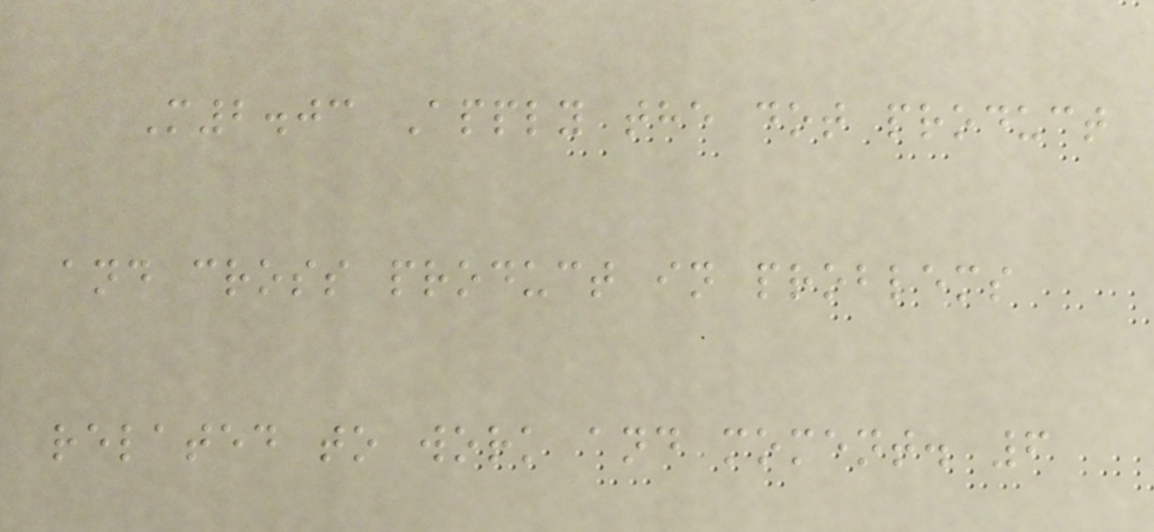M2.03 Apply the dot product
and cross product in problems
related to work and moment. 6
